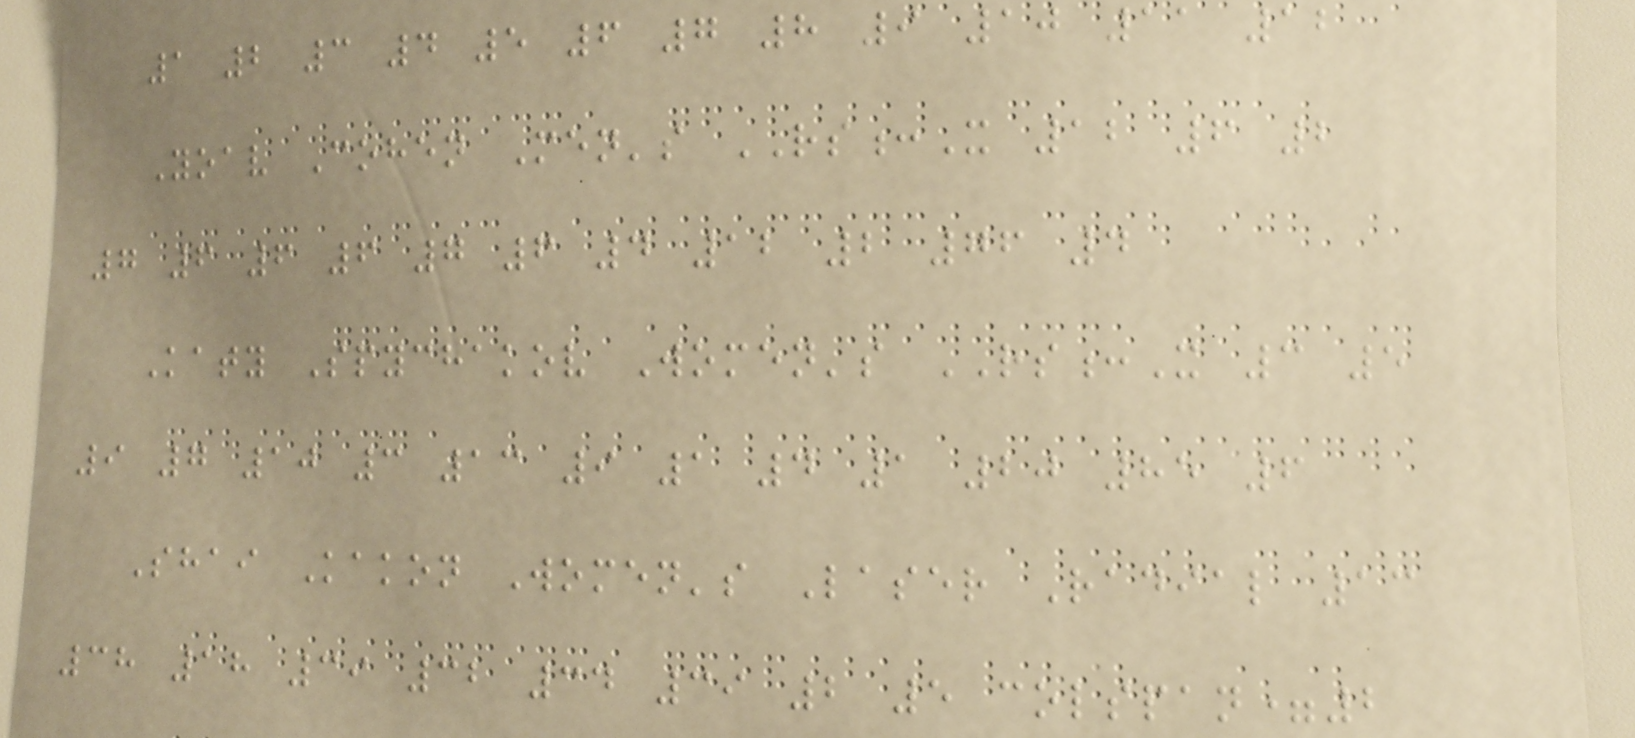1 2 3 4 5 6 7 8 9 10 11 12
Yoav Cohen Men's RS:X 12 6 2
7 6 6 6 7 6 4 12 2 76 4
Katy Spychakov Women's RS:X 3 5
9 7 10 3 13 9 1 4 1 20 85 6
Shai Kakon Women's Laser Radial 13
38 18 39 32 34 39 2 5 colspan=2
